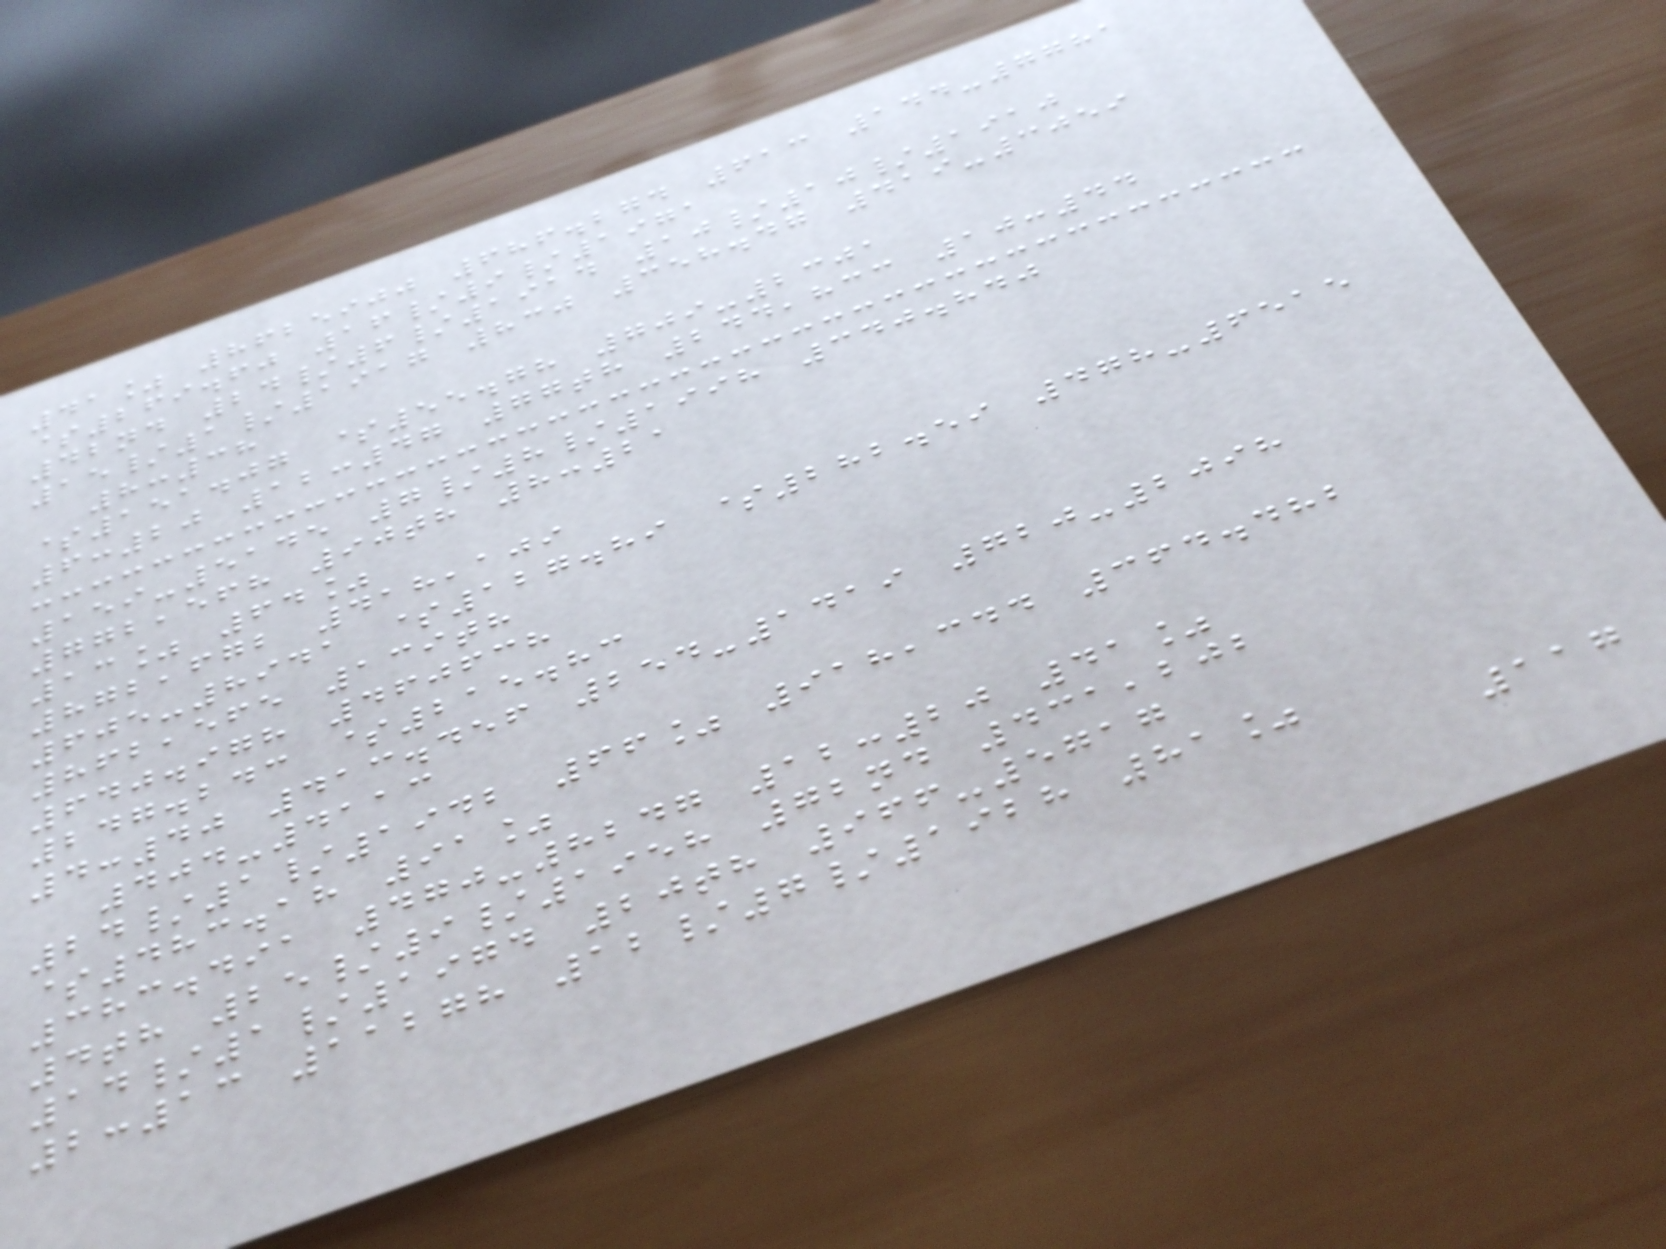41% 8625900 686.274 613 144-7781
$269.60 16/9/1971
42nd 24/6/1914 10/10/1910
15/1/1917 830 358.47 419-3059
8:38
$151.07 $55.78 709-2301
6:20 12:47 77th 244,833 10:44
159-5145 7/8/1998 340.840
772,568 90th 8:21
13% 64%
872,672 418,109
605-8941 $127.89 $282.59 478-6515
862,565 139th
640.978 460638
247.243 $215.83
4:40 413.456 254-1419 720-2098
404-4113
24/1/1942 66% 918,344 364.482
$483.18 91%
383.491 470-8247 12:20 41%
4th 25/9/1958 72nd 431,202
14/1/1974 20th 966-5717
2:13 11278 12/7/1928 81%
117
